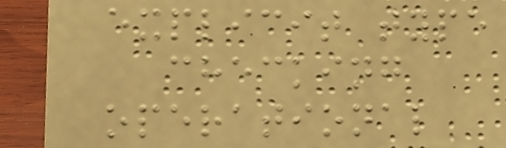explicit type
checking
operational
